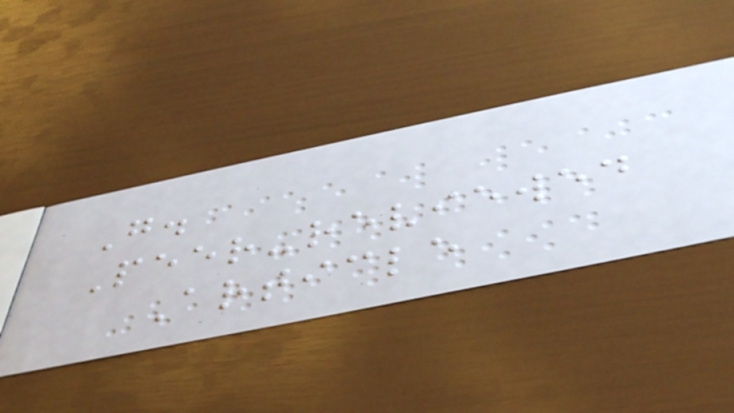G.
Peer-reviewed
Article
